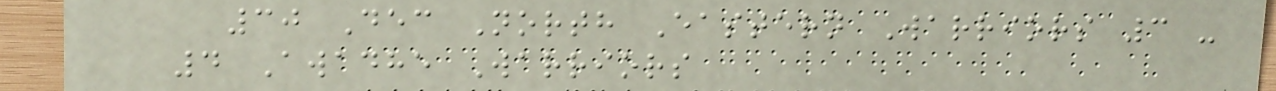30 Dec North Eastern Warriors 3 -
4 Awadhe Warriors
